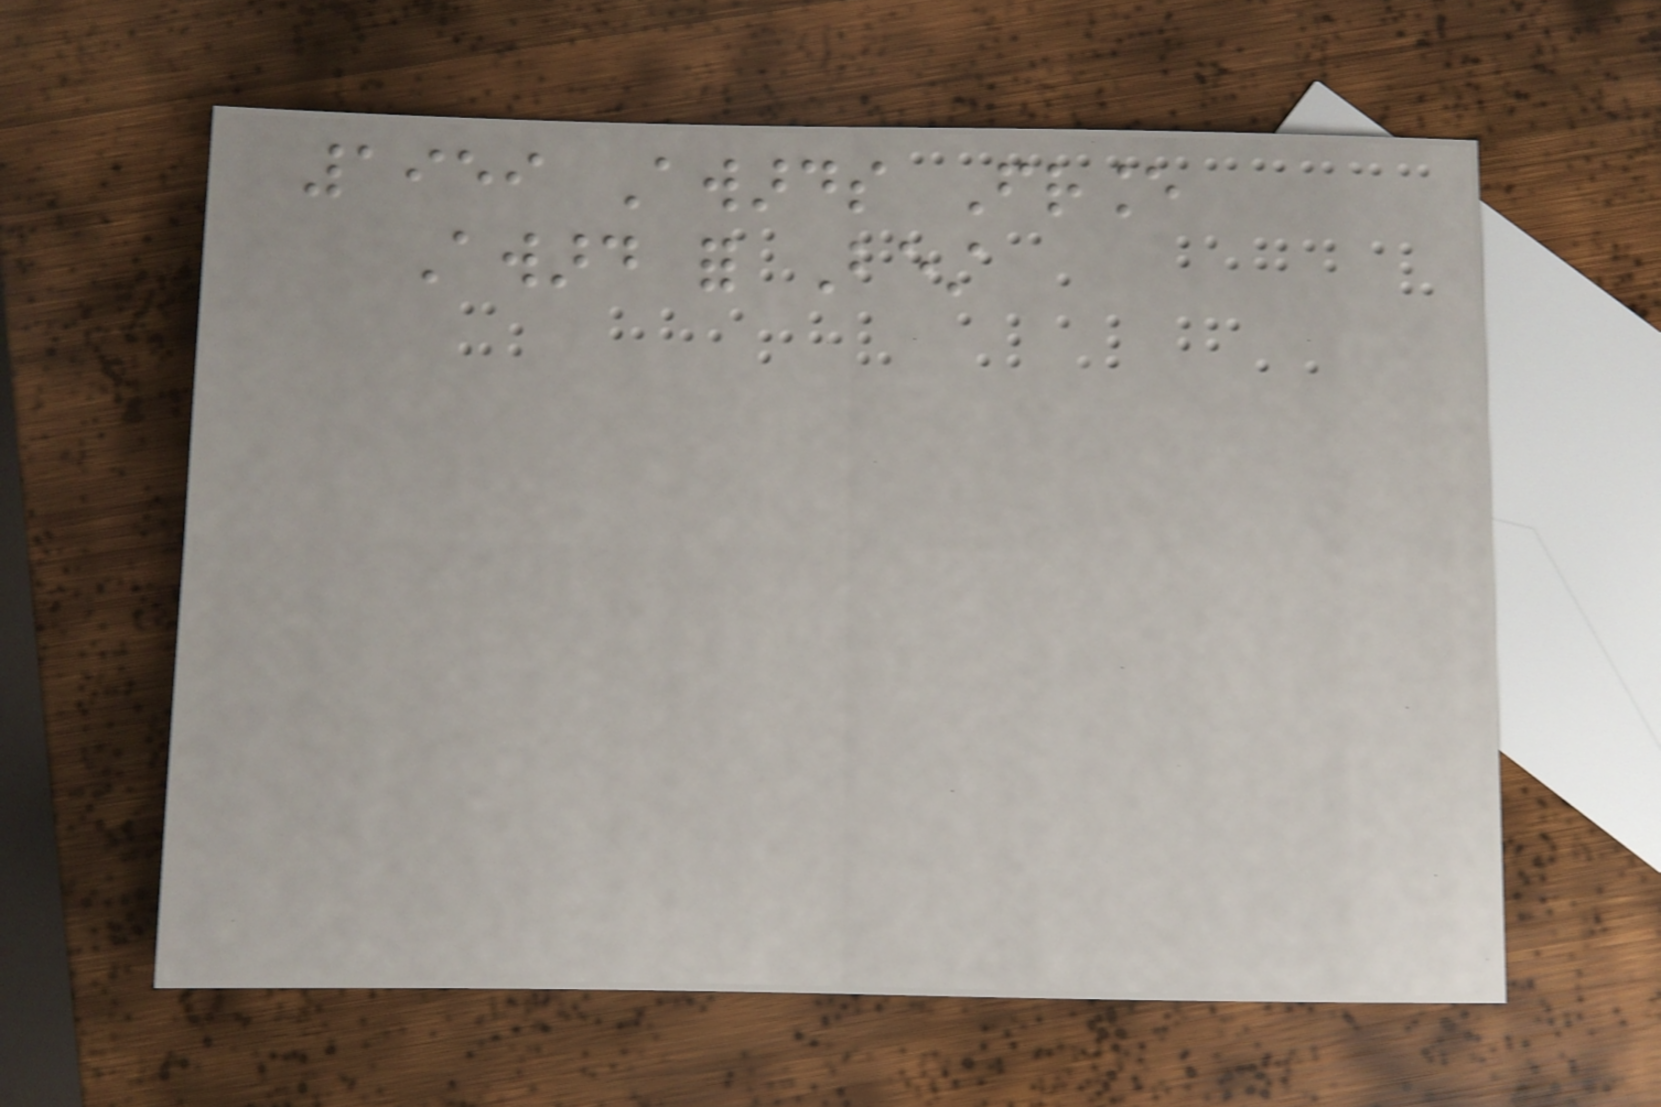1959 Awards France
Award for Best
